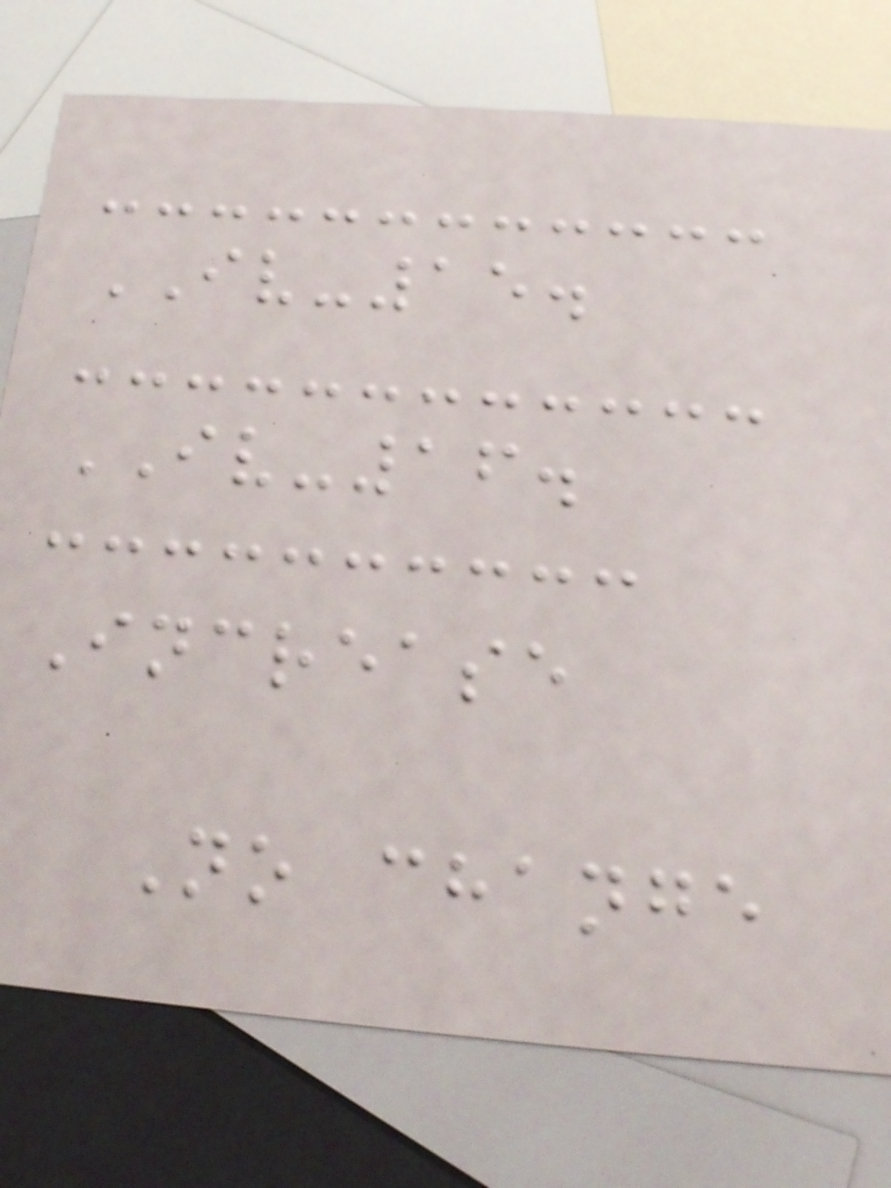IV-15.
IV-16.
Increase
No change
